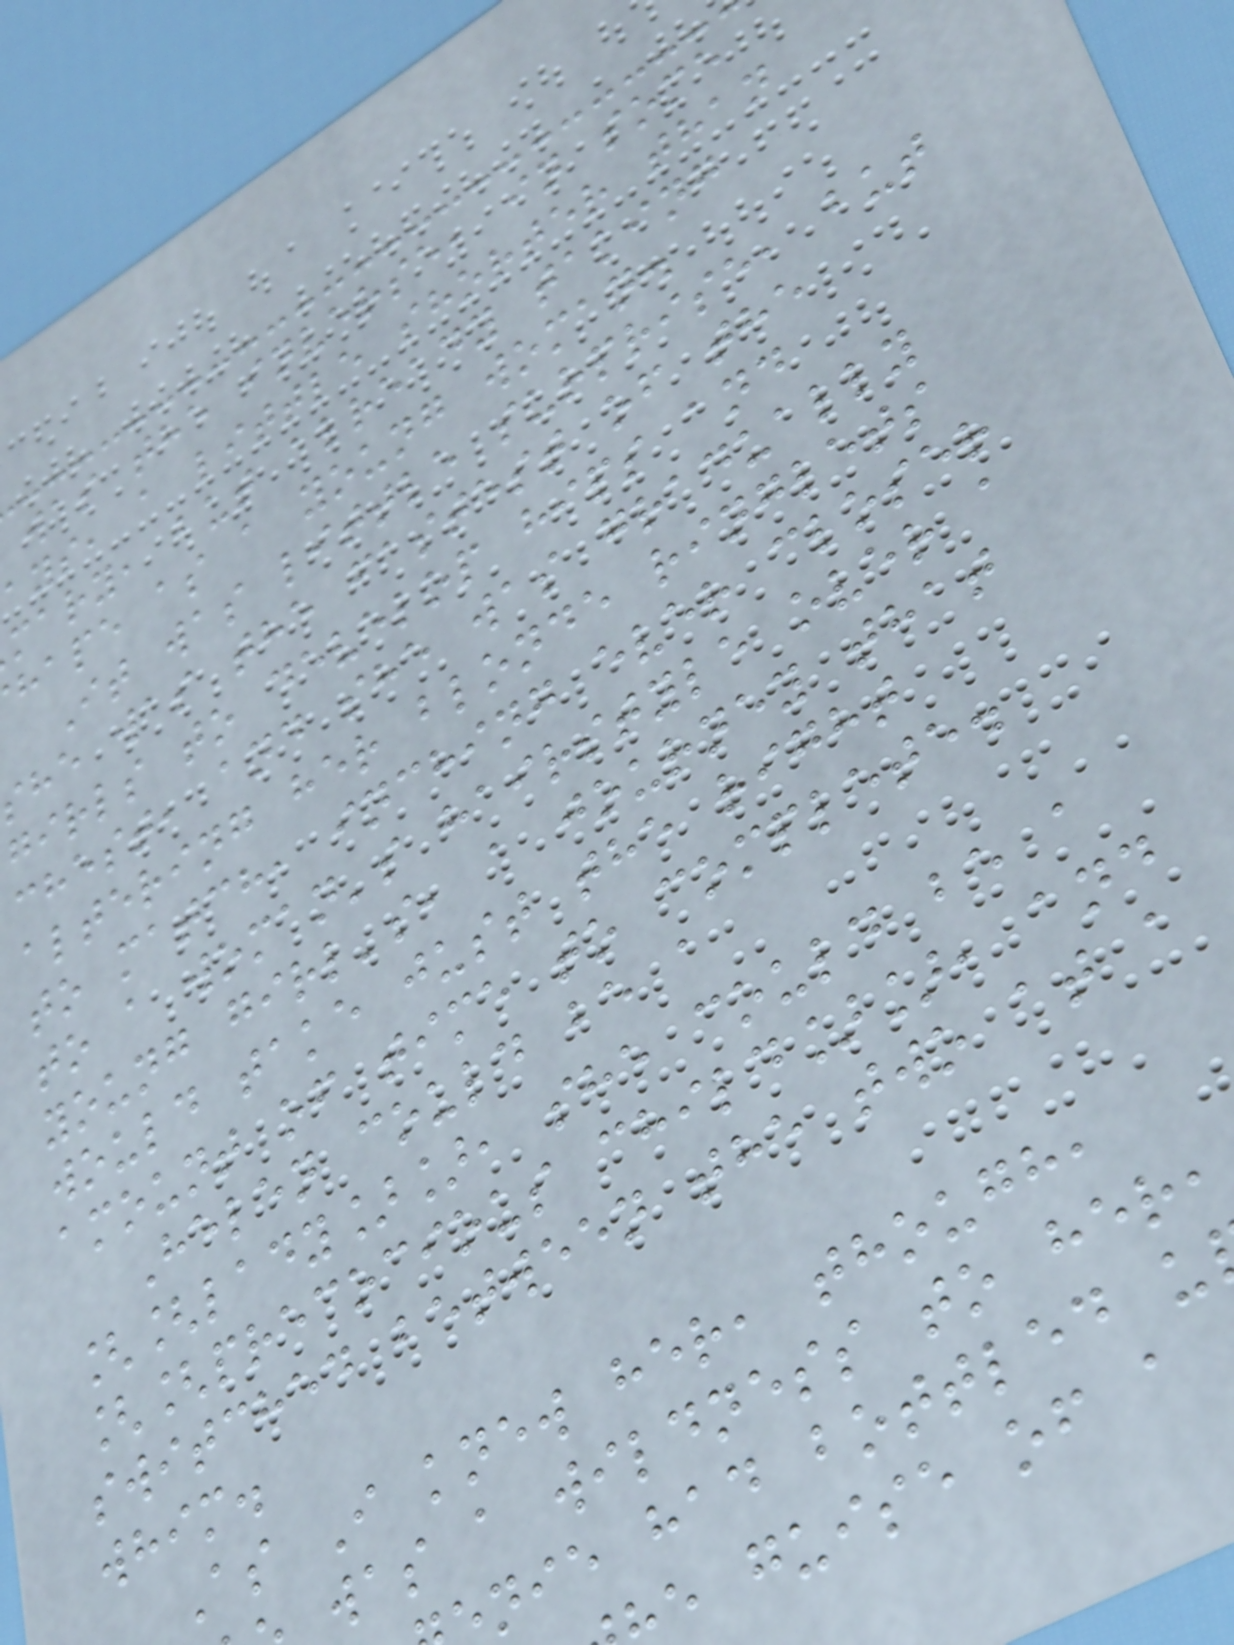was the inverse, in some
ays, a little shorter than
mary, but already taking
hape as a young woman.
It was little surprise, but
she was the fastest of the
girls to develop hips and
chest, and she was gradually
altering her blonde ringlets
to match, inching ever closer
to a woman's hairstyle over a
young girl's, a journey that
would take just the right
amount of time to complete.
Helen could be a
[[lady]], she could be a
[[precocious child]], and
switched between the two at a
whim.
As I knew her, though,
was a wildness to her,
nie had bottled u
e guise of a
